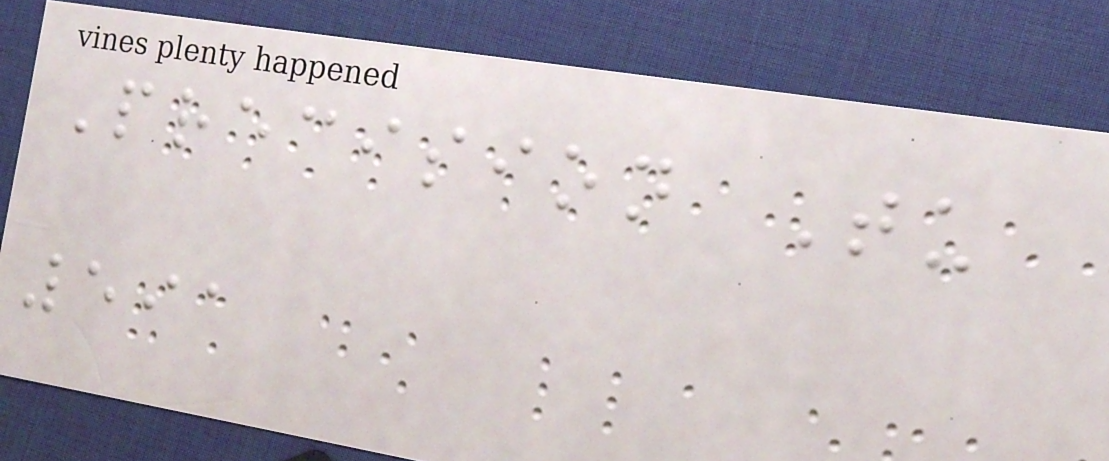Precision Tu
591
